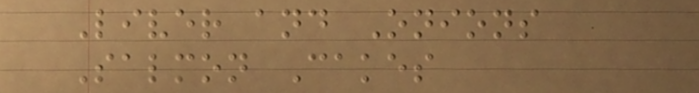Liver and Onions
Salmon Cakes
